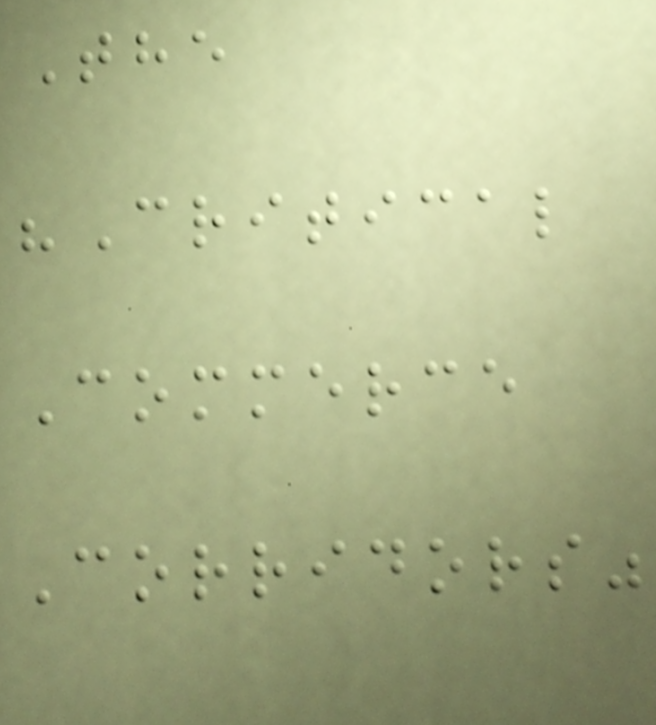The
"Critical
Commerce
Corridors"
